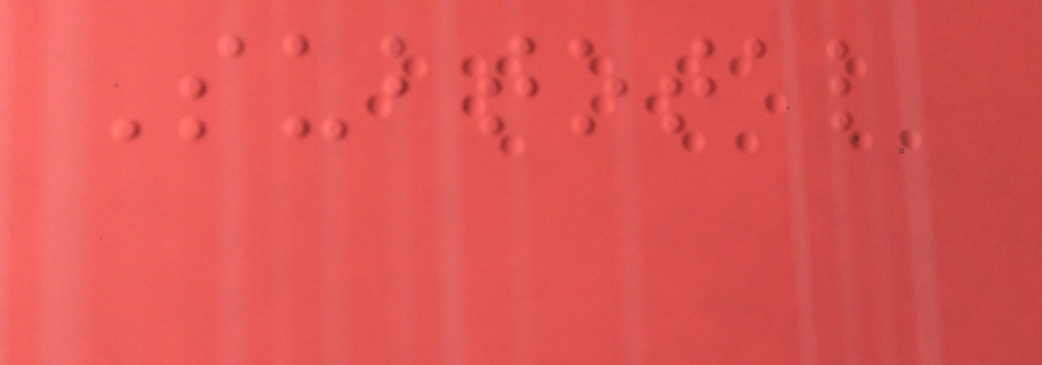Subtotal
